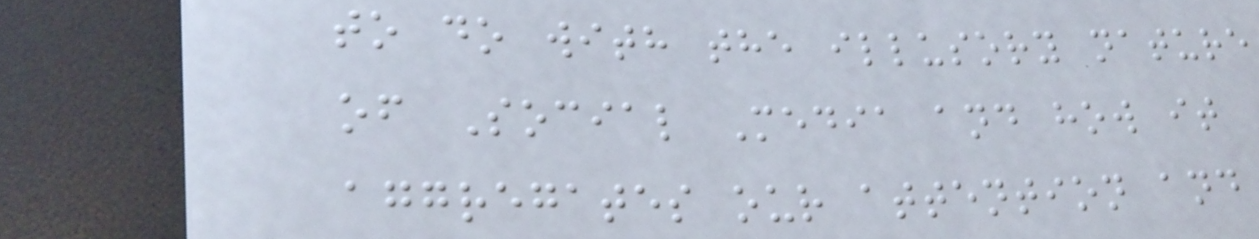to do with the illusory nature
of Social Media and how it
aggregates our attention and
